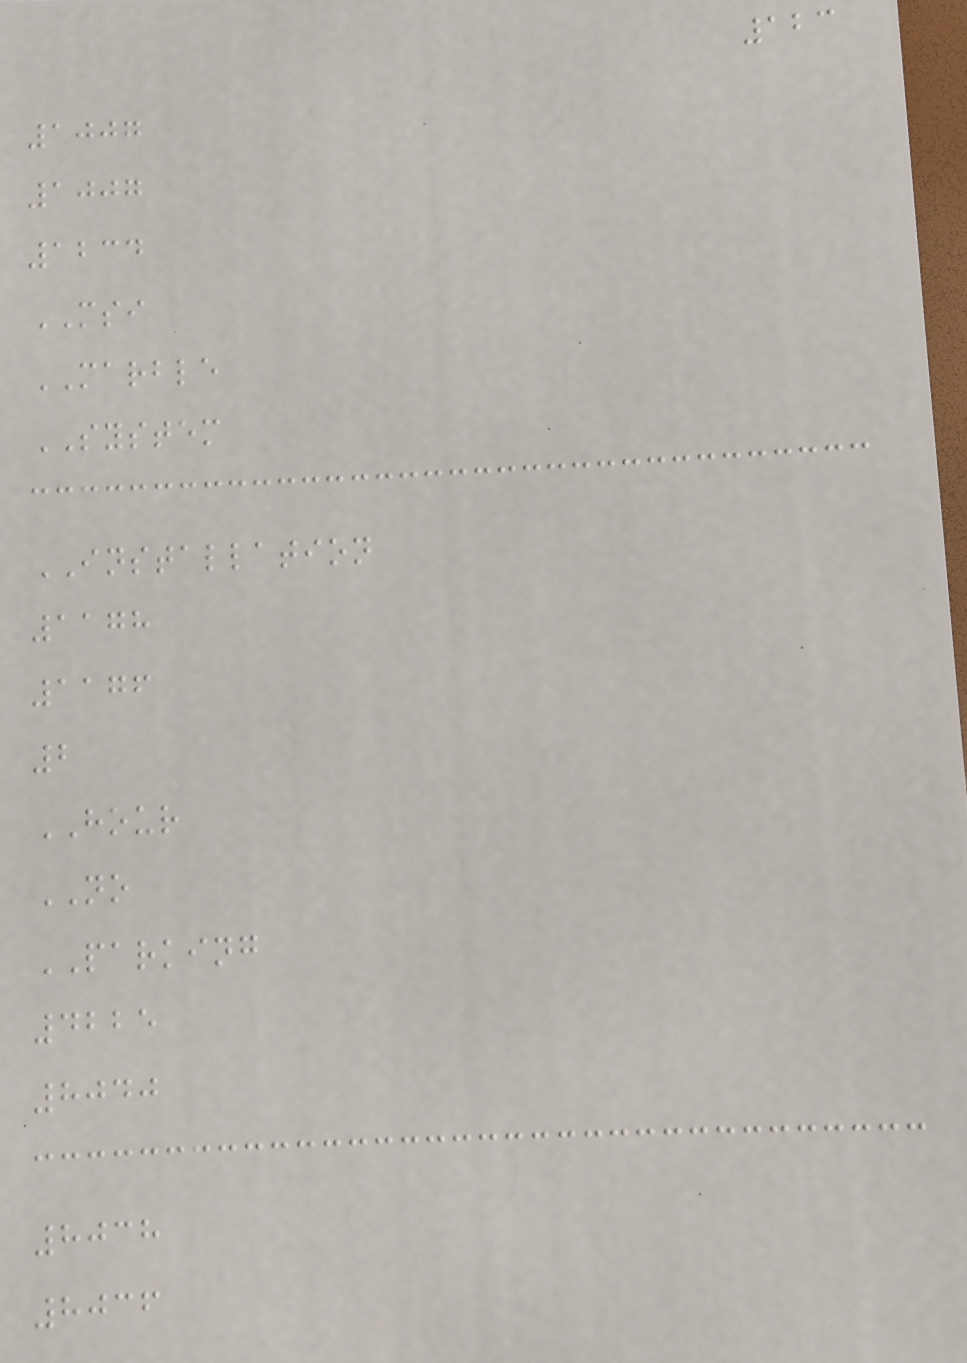123
1007
1007
1234
MSI
MARBLE
SYSTEM
INSTALLATION
1178
1176
2
HOUR
NO
PARKING
4225
8040
8038
8036
